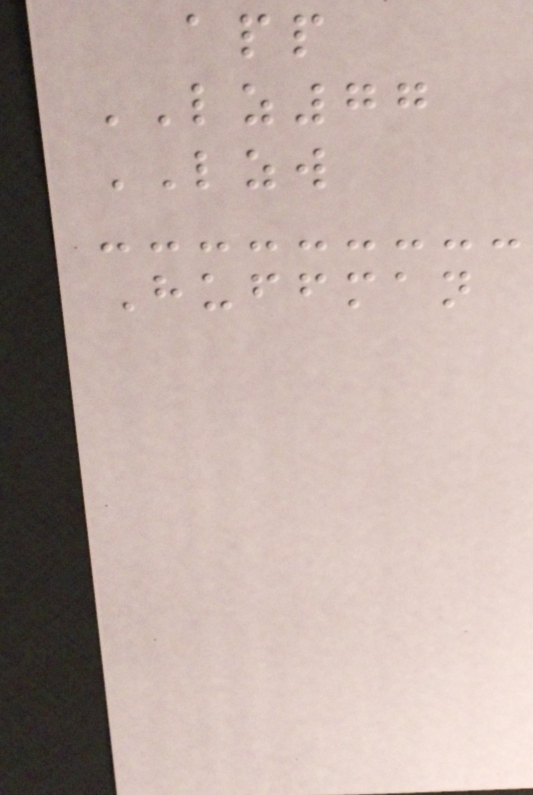app
LZ77
LZW
Huffman
